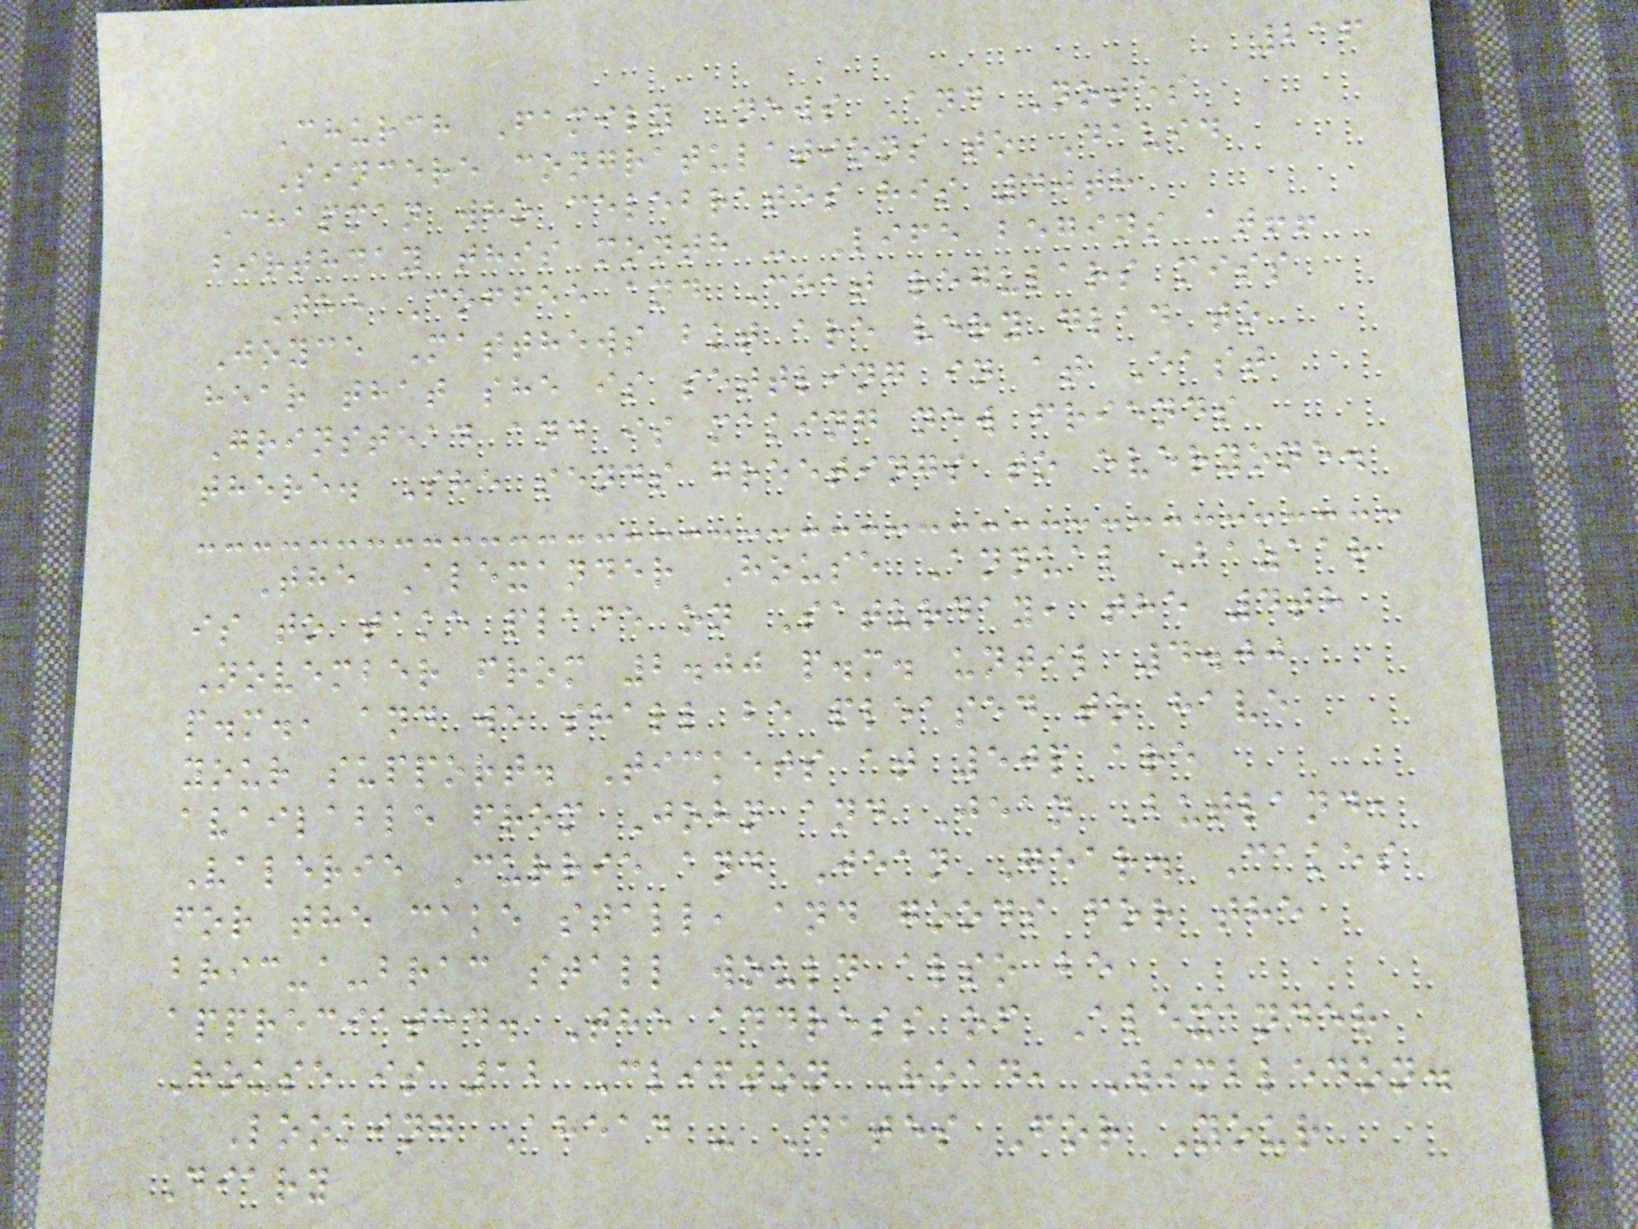216
Church Family News And Notes
Sincere congratulations to David
Chapman who celebrates his 40th
birthday this month - Life begins at!!
The Coffee and Chat regulars miss
Joyce Matthews but are very glad to
hear that she is settling in at East
Grinstead and is making new friends
there. She sends greetings to everyone.
The Alexander House Annual Bazaar
is to take place on Saturday, the 4th
November from 2.00 p.m. until 4.00
p.m., and we shall be pleased to have
your support. Tickets at 50p are
available from John and Jean Butland,
Valerie Currie and Jean Gear. Cakes
for the cake stall, and goods for the
bric-a-brac stall would also be
appreciated. The address of Alexander
House is 12 Clifton Road, Wimbledon.
Looking Ahead - Dates For Your
Diary
